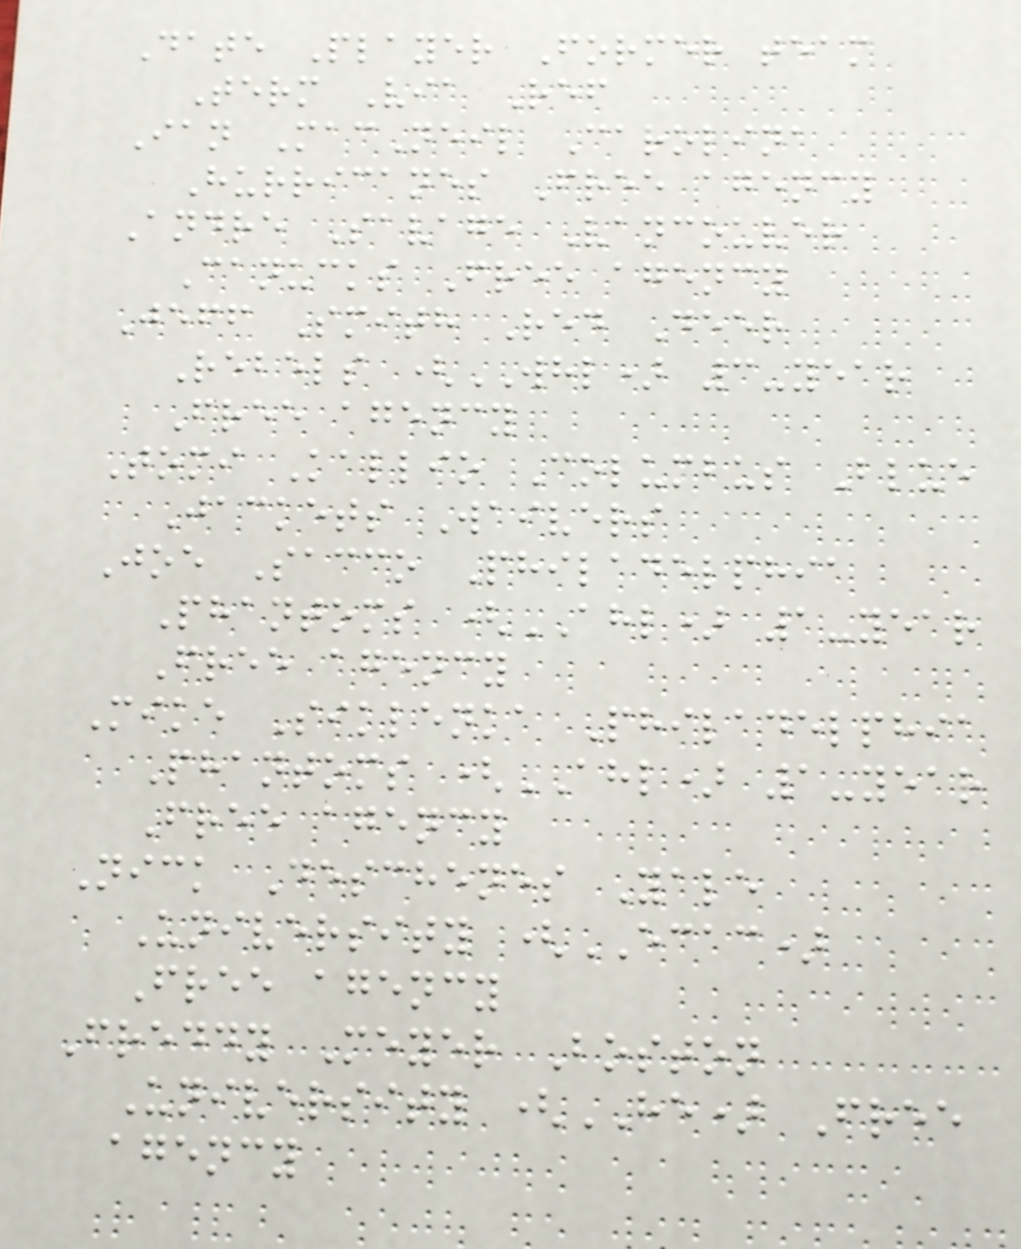Date Player Former team
Term Via Ref
Ian MacNeil Carolina
Hurricanes Free agency
Andre Savage Vancouver
Canucks Free agency
Jeff Smith Red Deer
Rebels (WHL) 3-year
Free agency
Tomi Kallio Columbus Blue
Jackets Waivers
Joe Sacco Philadelphia
Phantoms (AHL) 1-year
Free agency
Mike Siklenka Philadelphia
Phantoms (AHL) 1-year
Free agency
Nick Deschenes Yale
University (ECAC)
Free agency
Freddy Meyer Boston
University (HE) Free
agency
